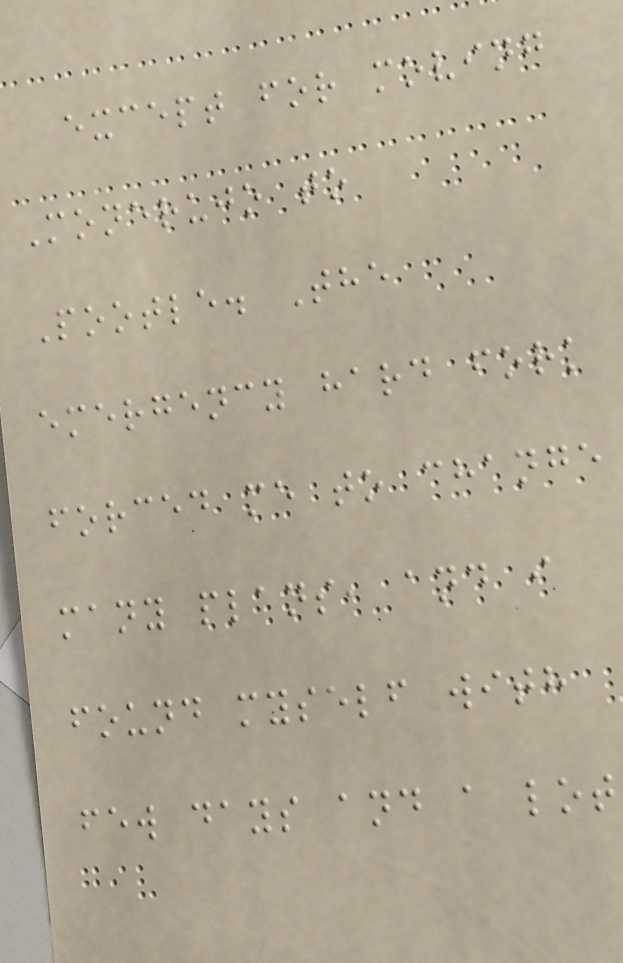except for moving
Monerujo to
Pootle. The
emergency hard fork
forced me to change
many plans, and i
found myself with
few days and a lot
